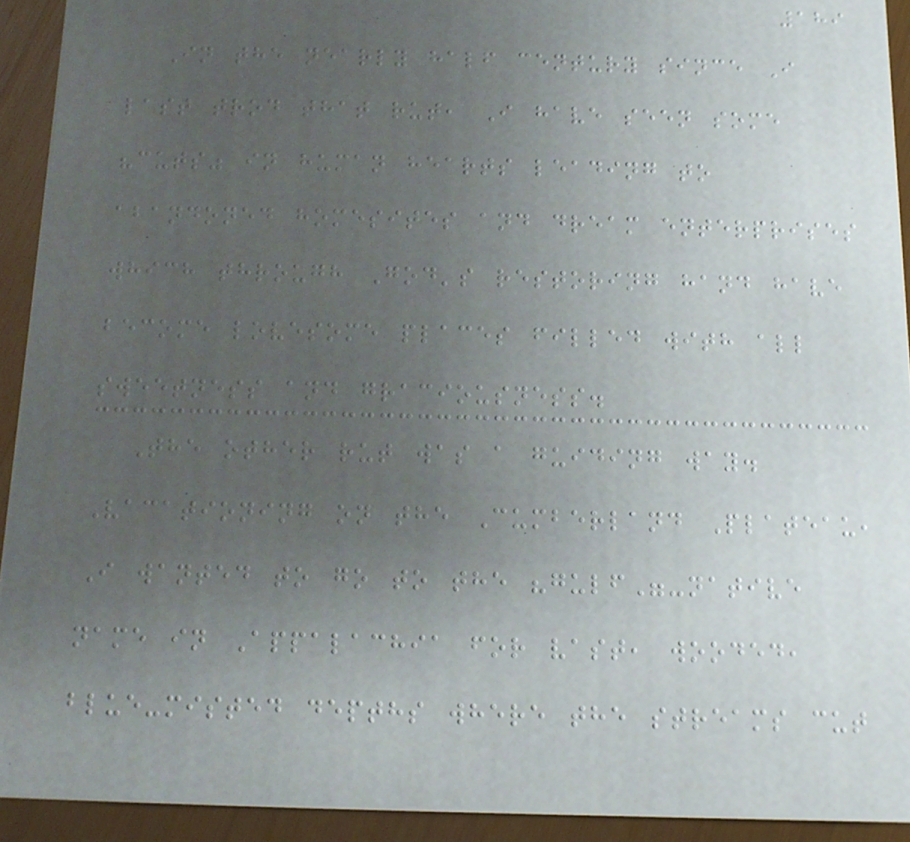189
In the nearly half century since I
last trod that rut, I have seen some
"cuts" in human hearts leading to
abandoned homesites and dream enterprises
which through God's restoring hand have
become lovesome places filled with all
sweetness and graciousness.
The other rut was a guiding way.
Vacationing on the Cumberland Plateau,
I wanted to go to the "gulf"-native
name in Appalachia for vast, wooded,
blue-misted depths where the streams cut
